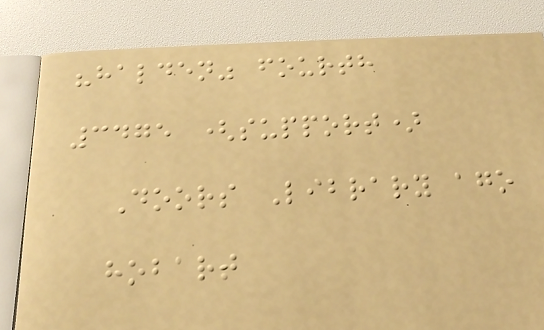"halden" fourth
3475 (support)
Doors Library ago
hobart
